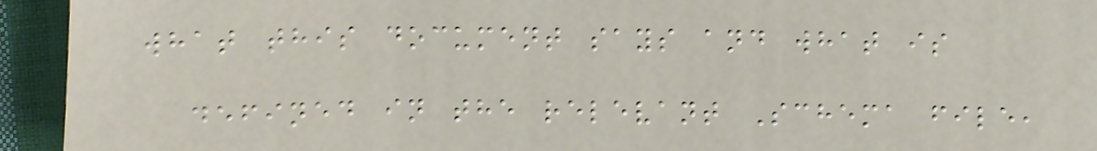what this document says and what is
defined in the relevant Schema file,
